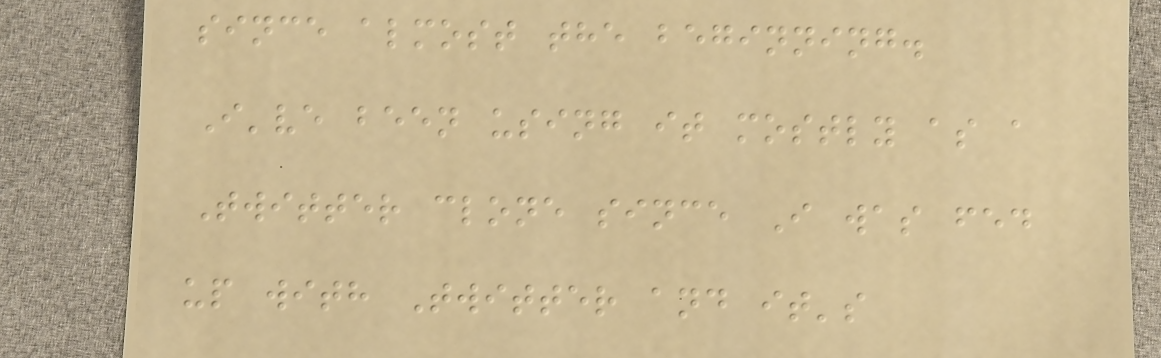since almost the beginning.
I've been using it mostly as a
Twitter clone since I was fed
up with Twitter and it's
